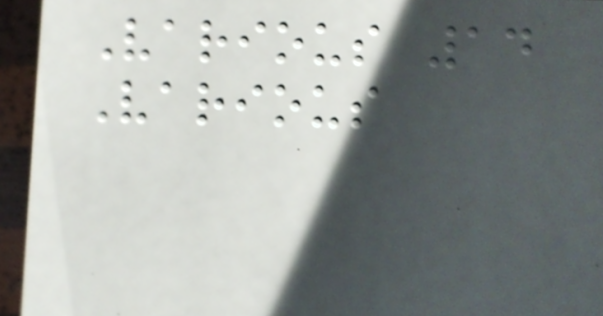Various 14
Various
